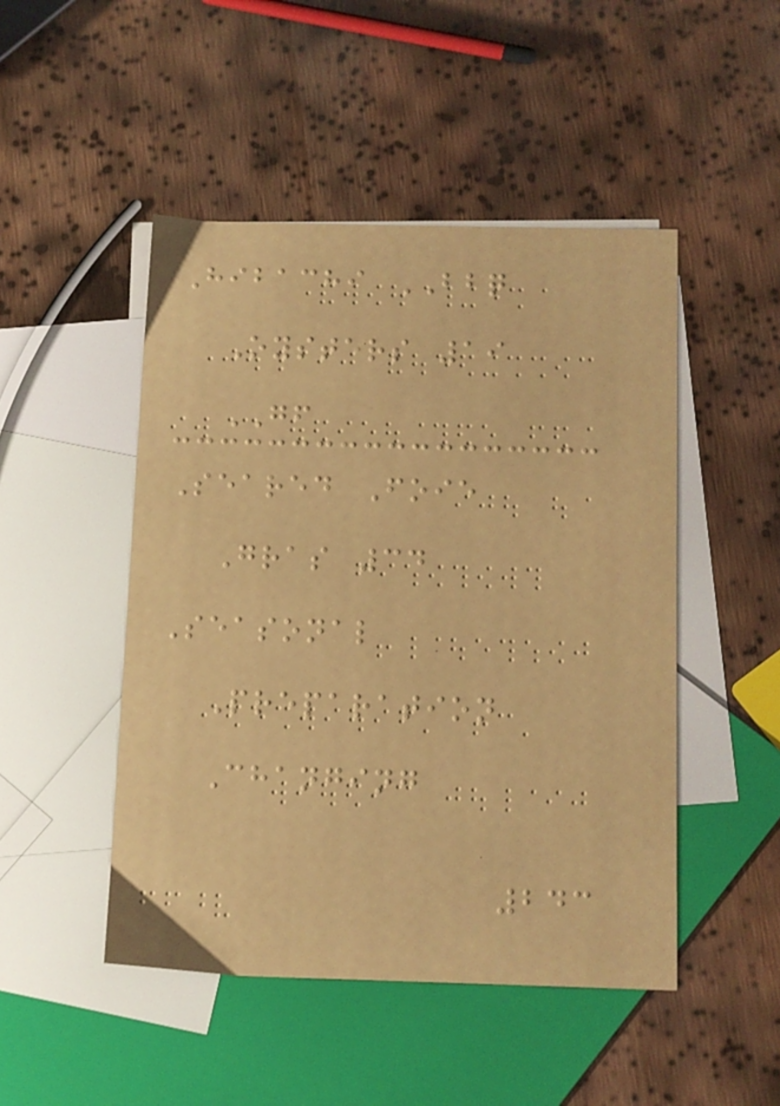Hibachi BBQ
Oysters 19
GF
Seared Foie
Gras 34
Seasonal
Preparation
Changing
243
